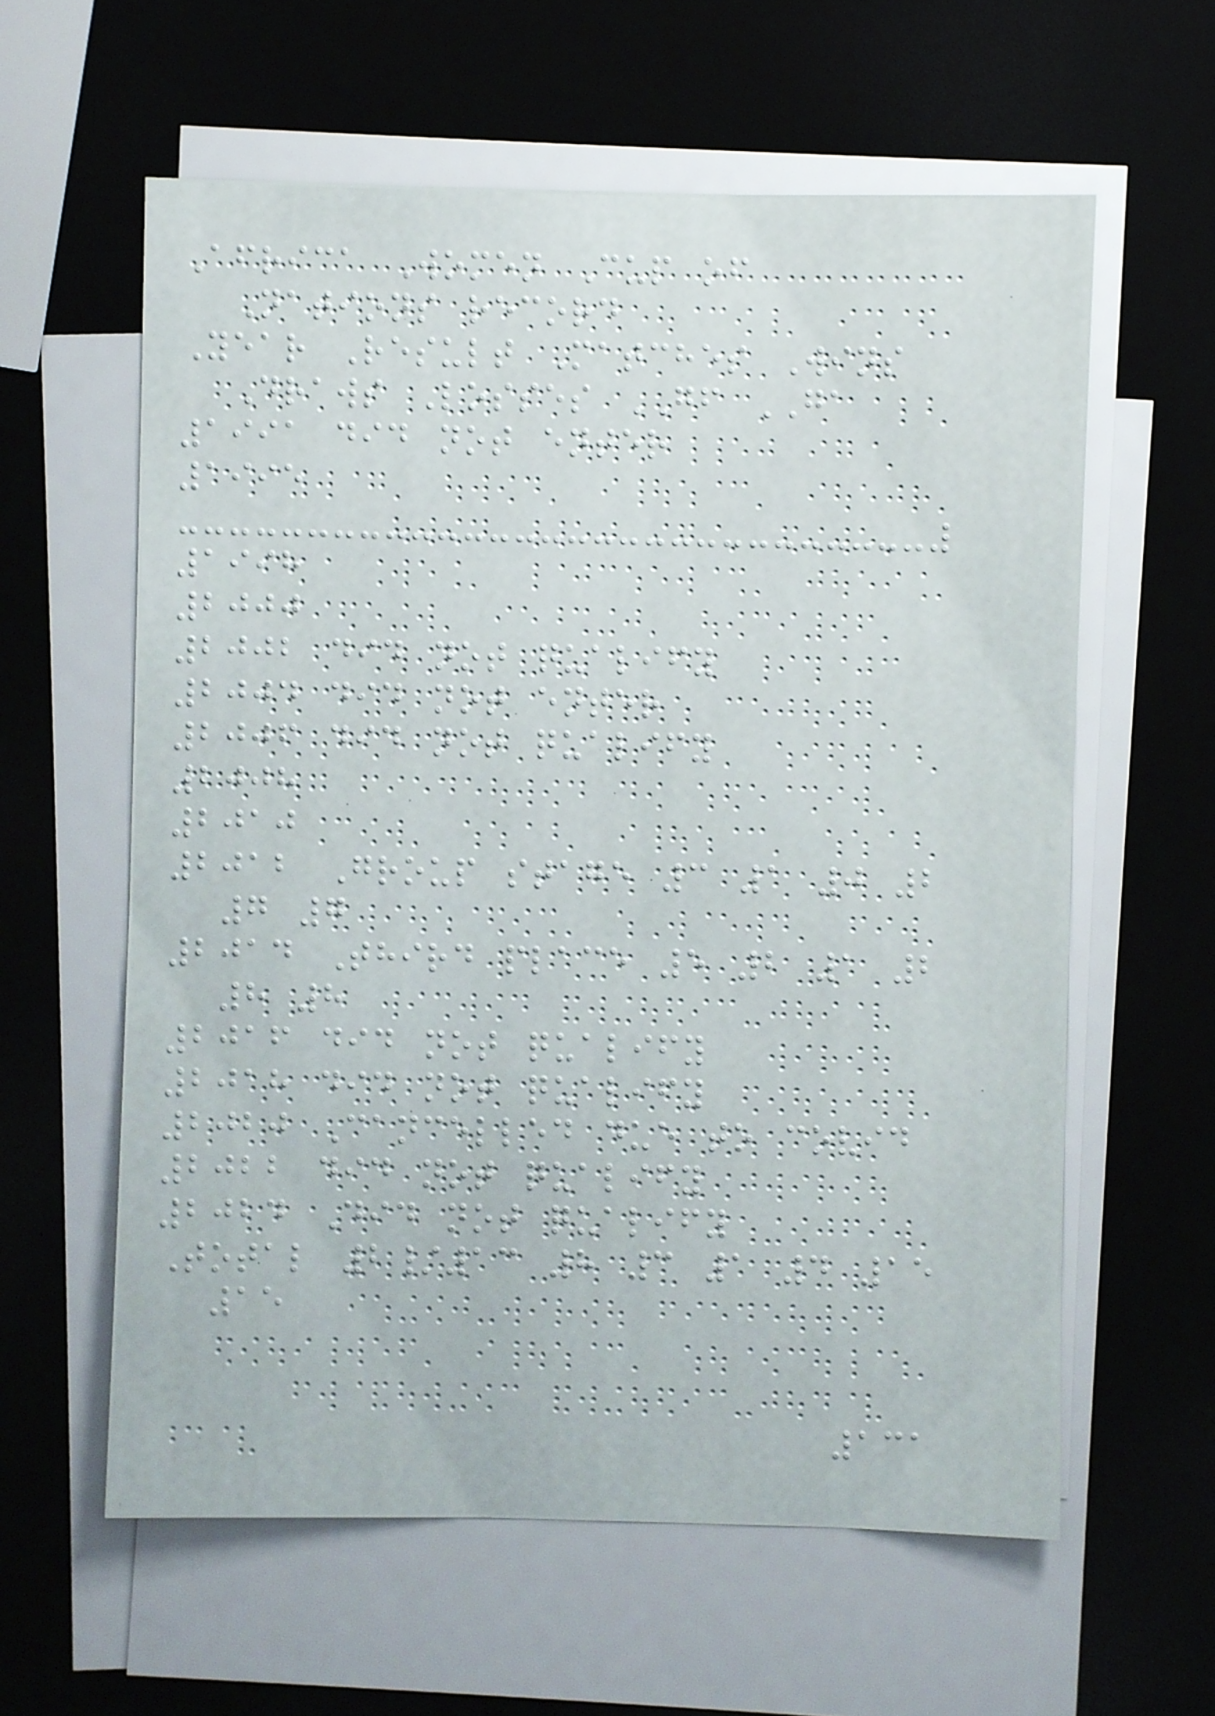Africa Women Cup of
Nations record
Year Result Matches Wins
Draws Losses GF GA
1991 did not enter
1995
1998
2000
2002 did not qualify
2004 did not enter
2006 did not qualify
2008
2010
2012 Group stage 3 1 0 2
7 7
2014 Third place 5 2 1 2
8 8
2016 did not qualify
2018 did not qualify
2020 Cancelled due to covid
2022 did not qualify
2024 Did not qualify
Total 2/13 8 3 1 4 15
15
131
